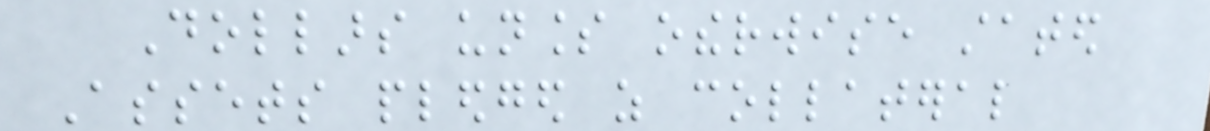Dollars unless otherwise stated
Assets pledged as collateral
